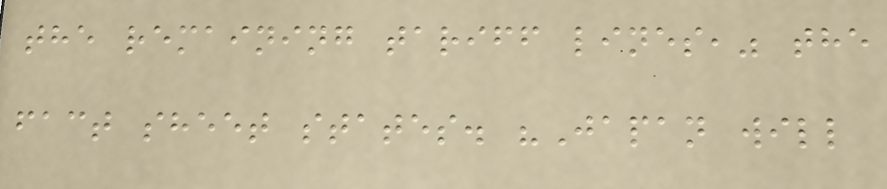the remaining tariff lines," the
fact sheet states. "Japan will
